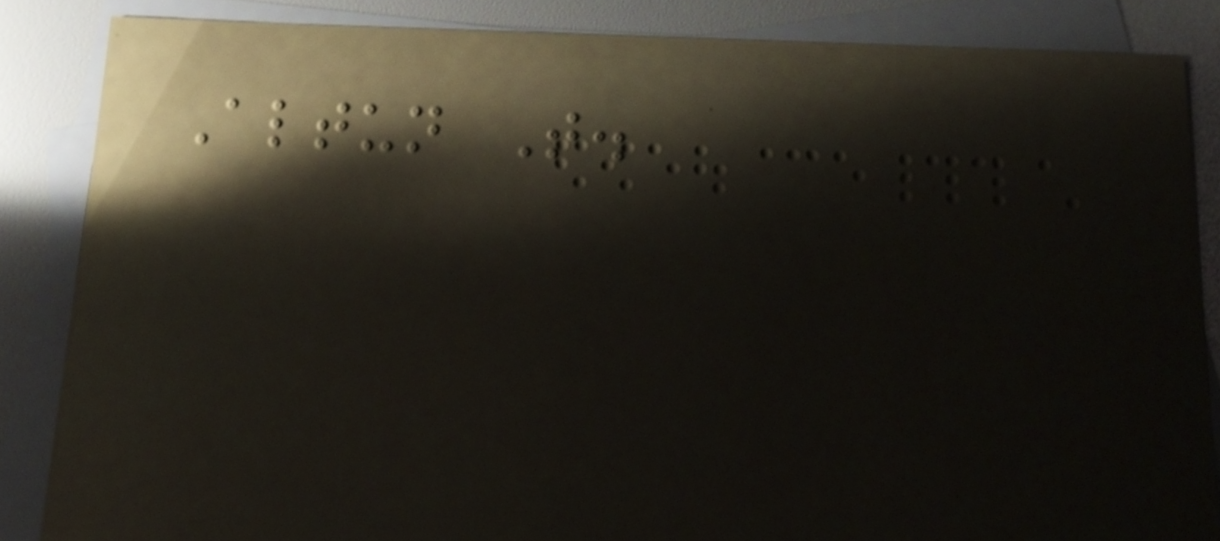Altun T.
